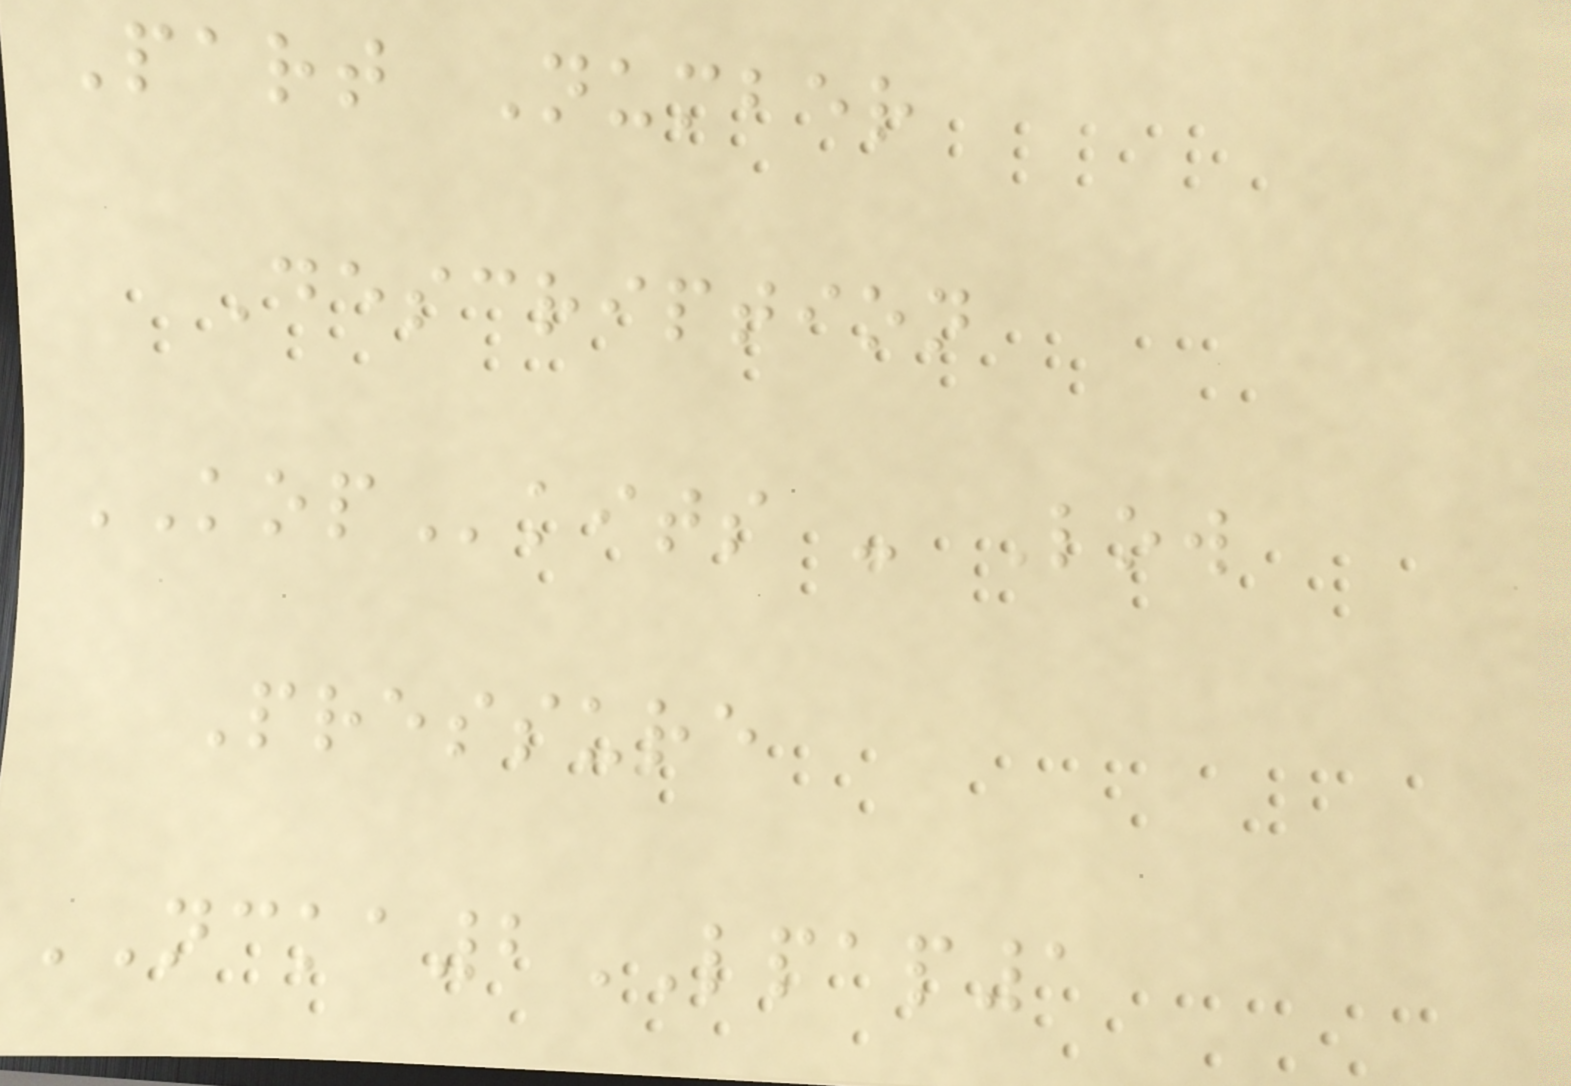Part Number
Description
KOPkits - Low
Pressure
NCKA2LPAP1
